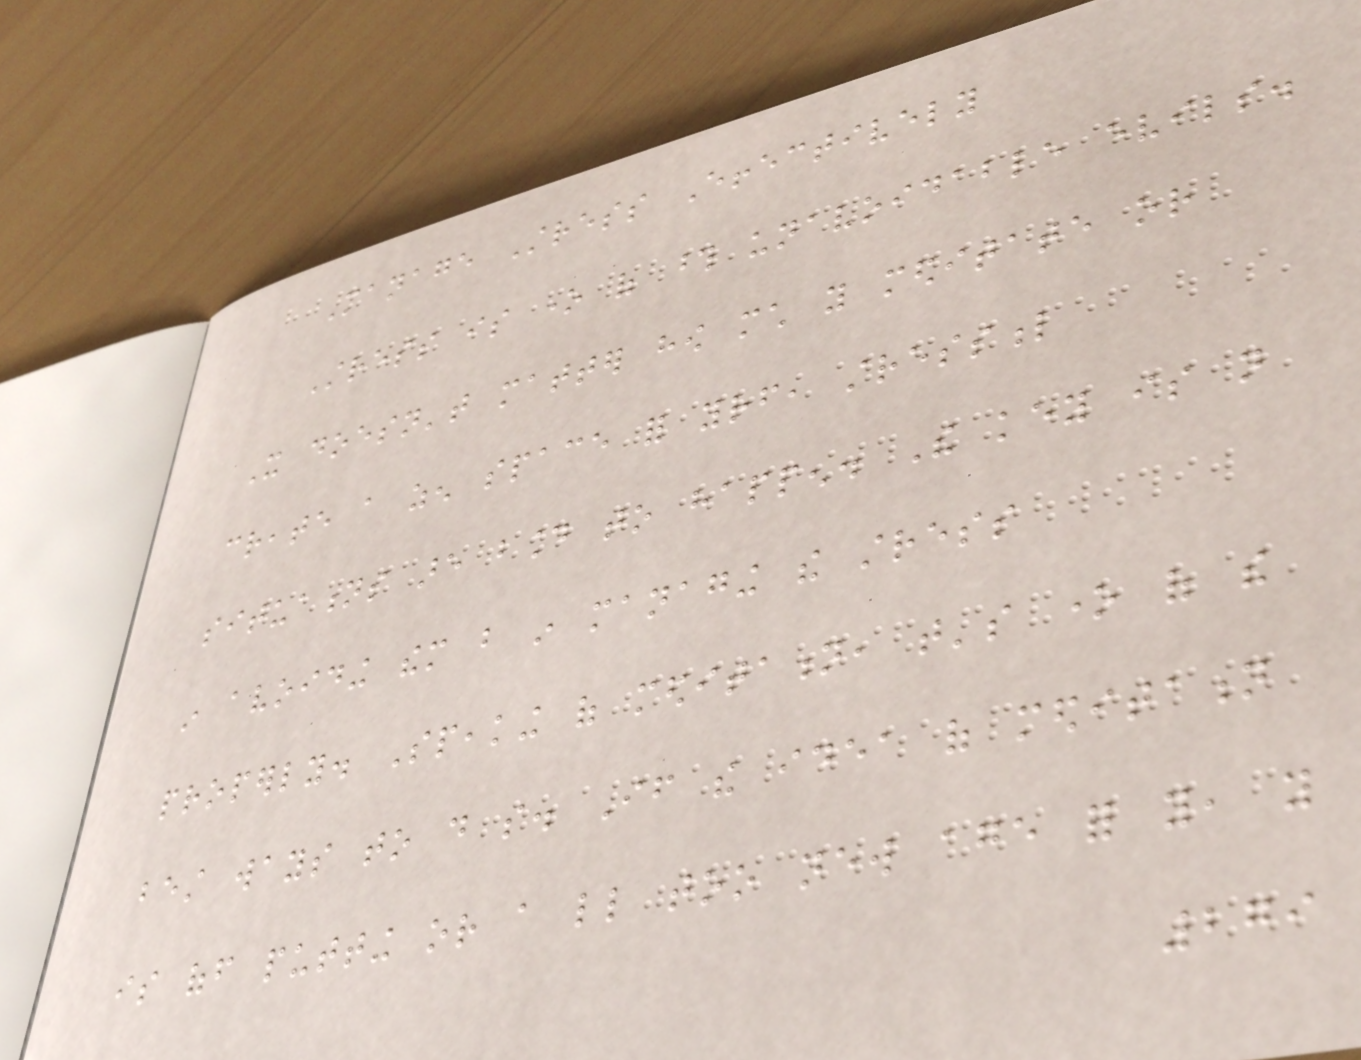Manage Stress Effectively
Stress is one of those unavoidable evils.
It doesn't matter how much you meditate or
create a zen space for yourself, stressful
situations are bound to happen. The key is not
in avoiding them but in managing the stress
properly. Speaking of meditation, that's one of the
best ways to do so. If the idea of meditation
is off putting or a little too new age for you, you
279
